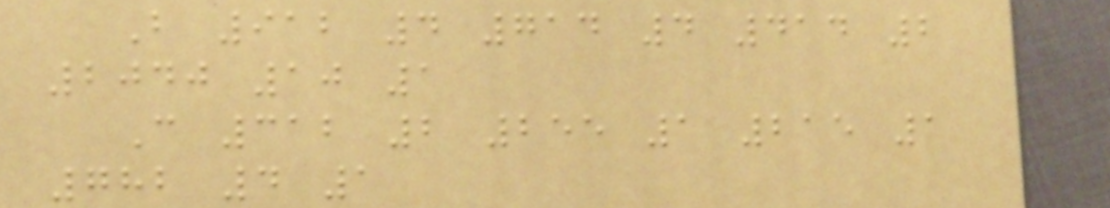B 912 4 714 4 414 2
2040 10 1
C 312 2 255 1 215 1
782 4 1
